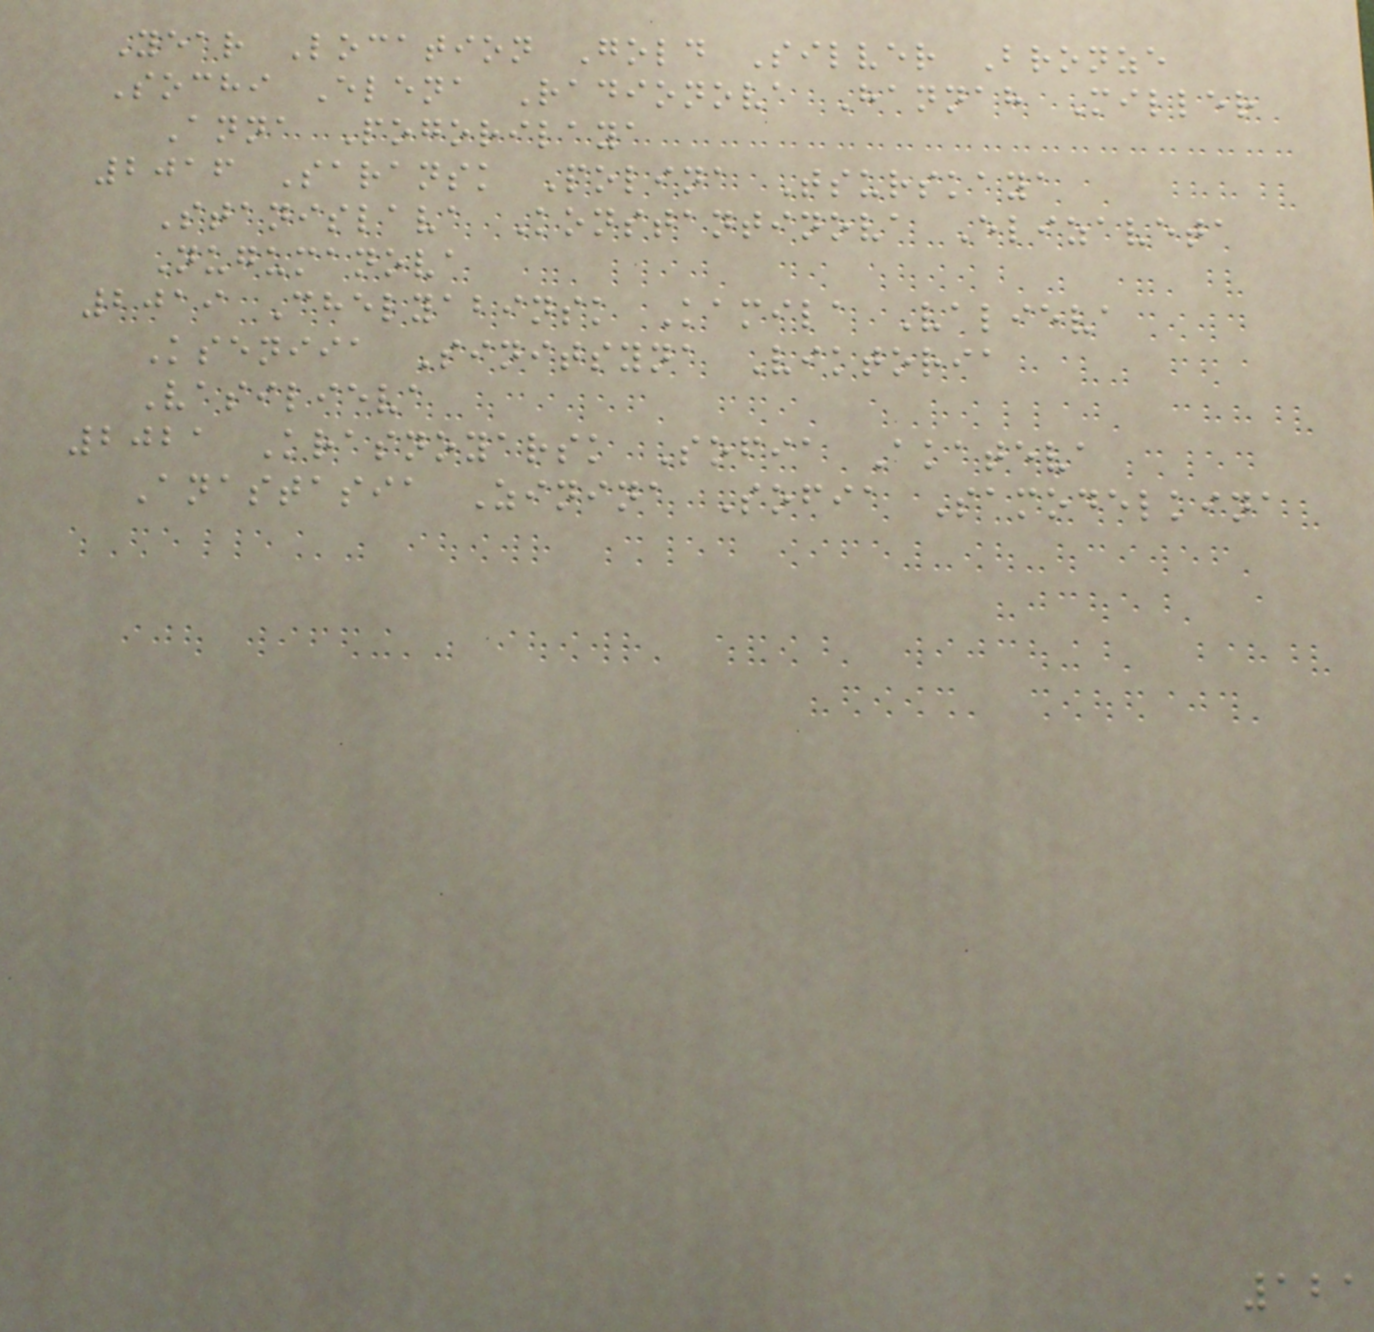Year Location Gold Silver Bronze
Sochi Elena Radionova Hannah Miller
Anna Pogorilaya
2016 Saransk Polina Tsurskaya
Stanislava Konstantinova Elizaveta
Nugumanova
2019 Chelyabinsk Kamila Valieva
Kseniia Sinitsyna Viktoria
Vasilieva
2021 Krasnoyarsk Sofia Akateva
Anastasia Zinina Sofia Samodelkina
121
